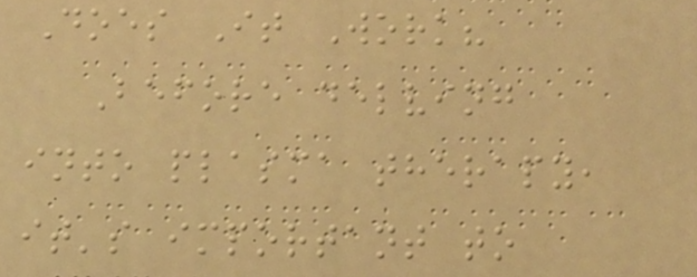Does It Work?
Before delving
into plasma therapy,
it's important to
